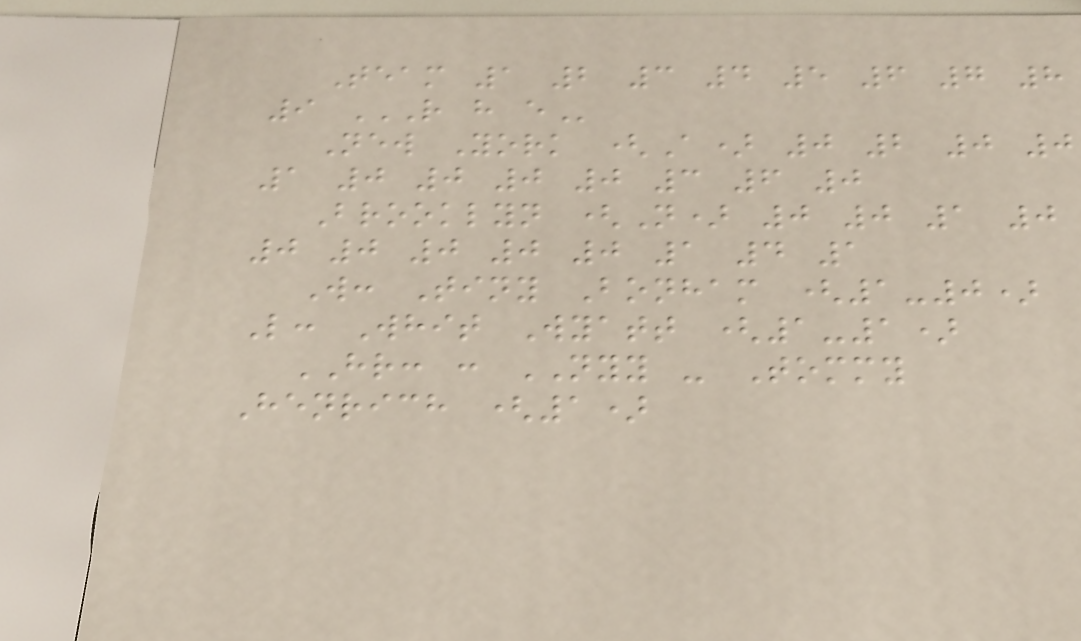Team 1 2 3 4 5 6 7 8
9 R H E
New York (A) 0 2 0 0
1 0 0 0 0 3 6 0
Brooklyn (N) 0 0 1 0
0 0 0 0 0 1 4 1
W: Tiny Bonham (1-0)
L: Whit Wyatt (1-1)
HR: : NYY - Tommy
Henrich (1)
